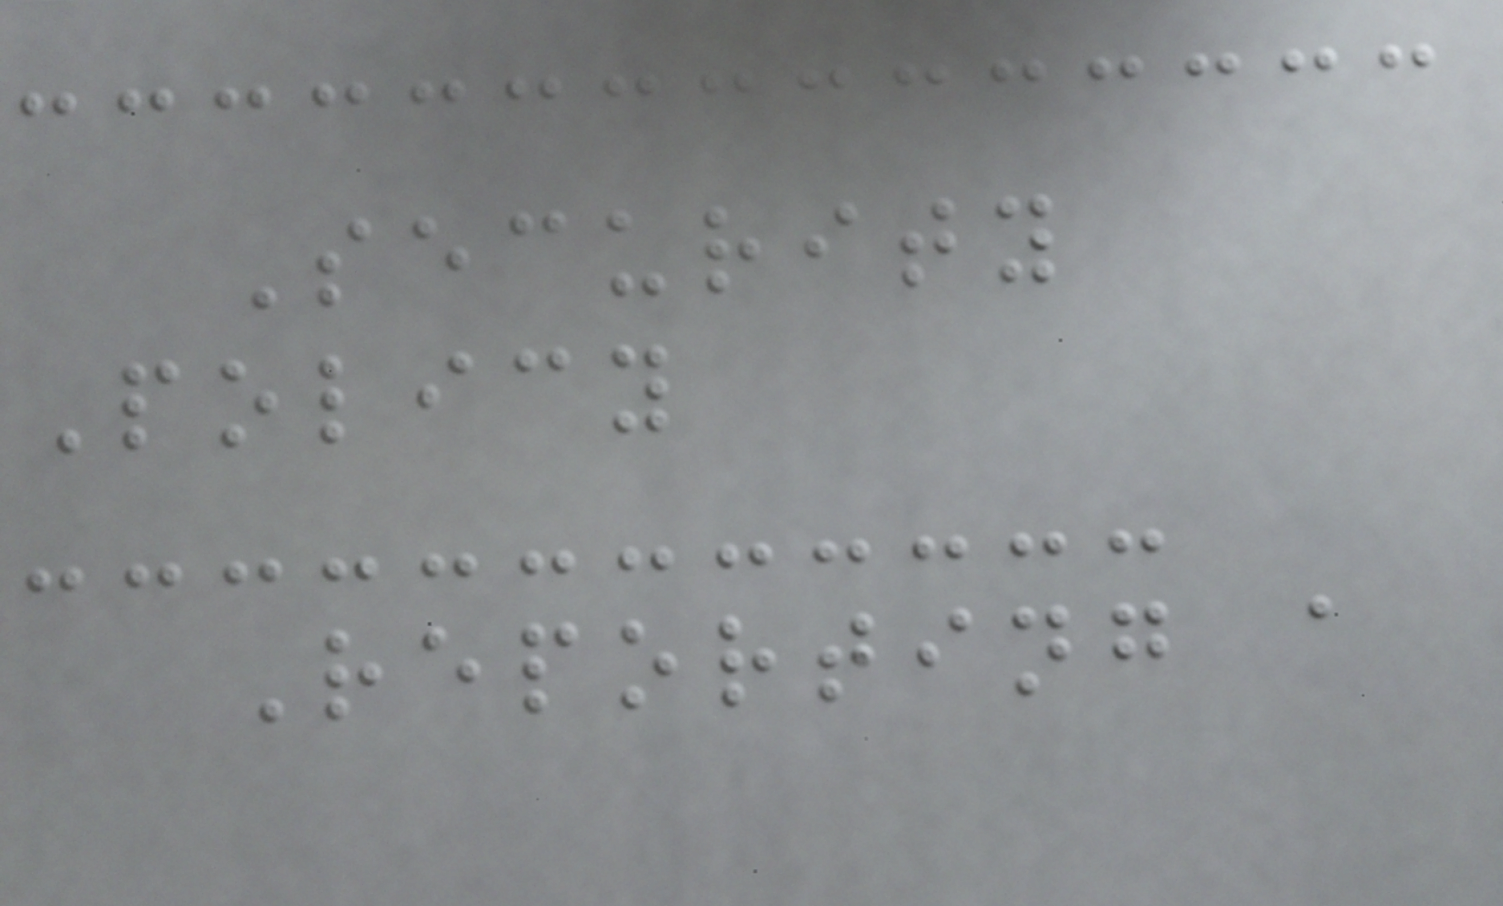Security
Policy
Reporting a
